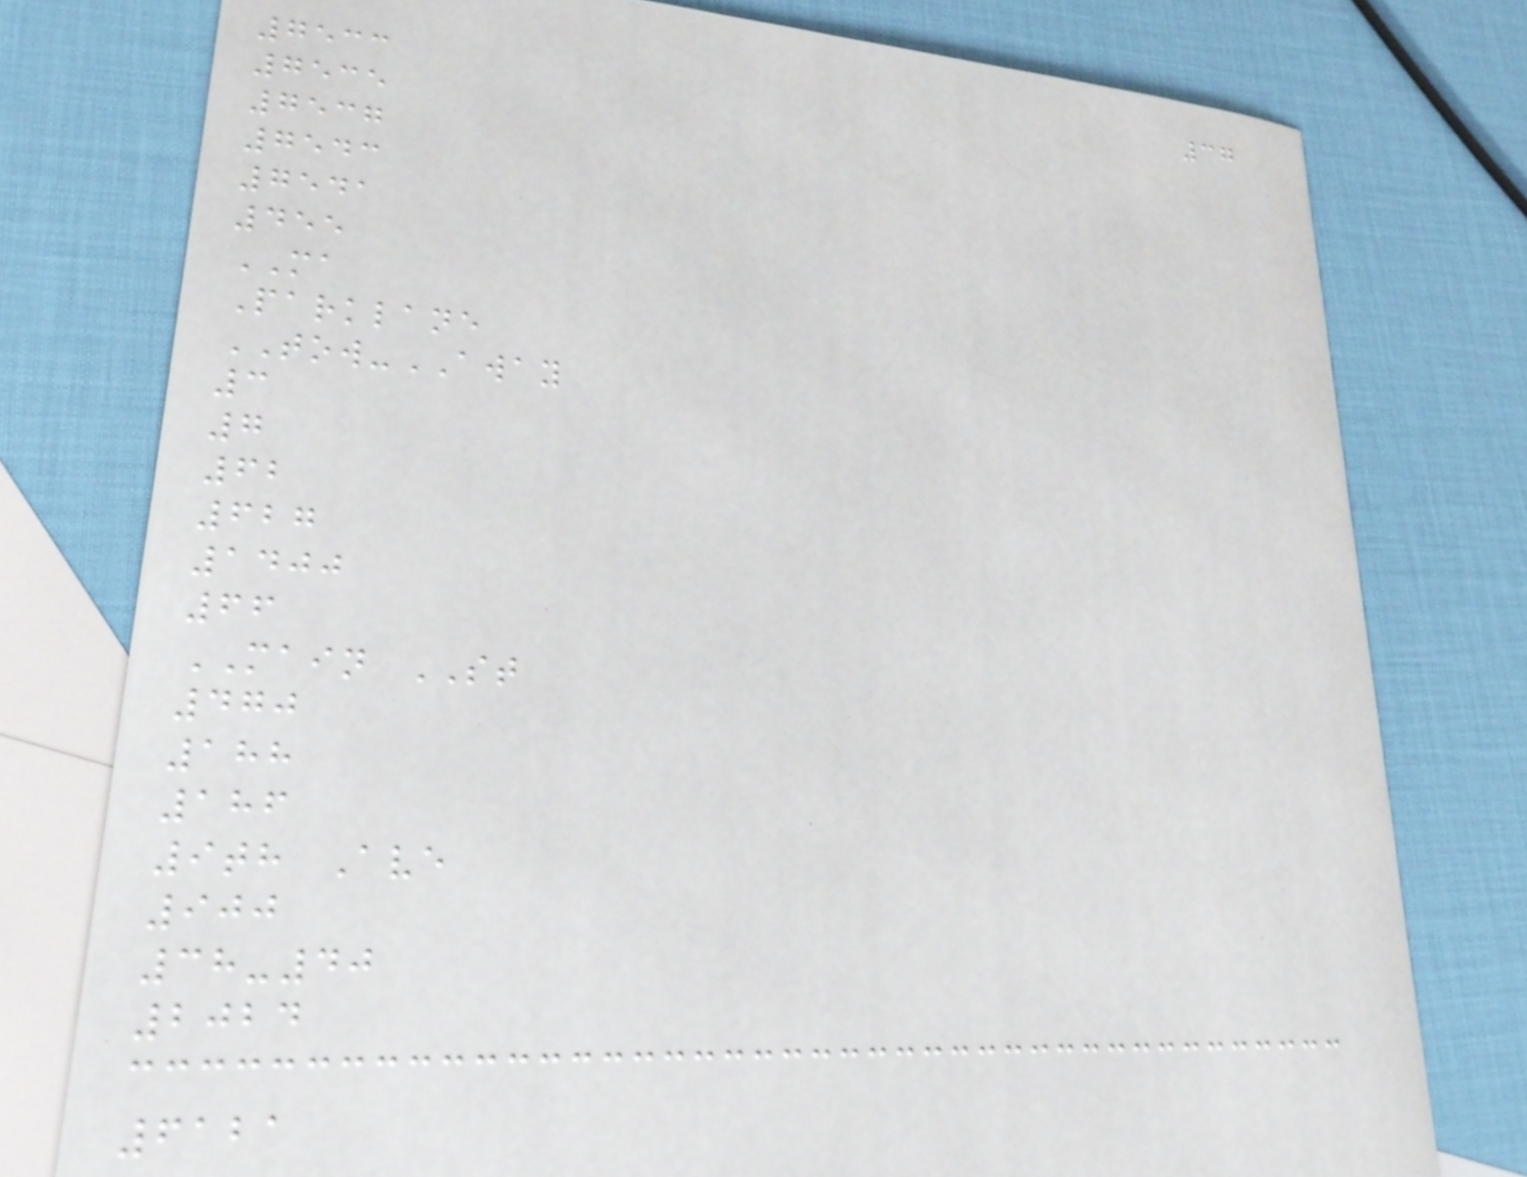37
7533
7535
7537
7543
7541
455
MA
Parklane
TOW-AWAY
3
7
62
627
1400
66
MAIN ST
470
188
186
9th Ave
900
38-40
2024
6121
